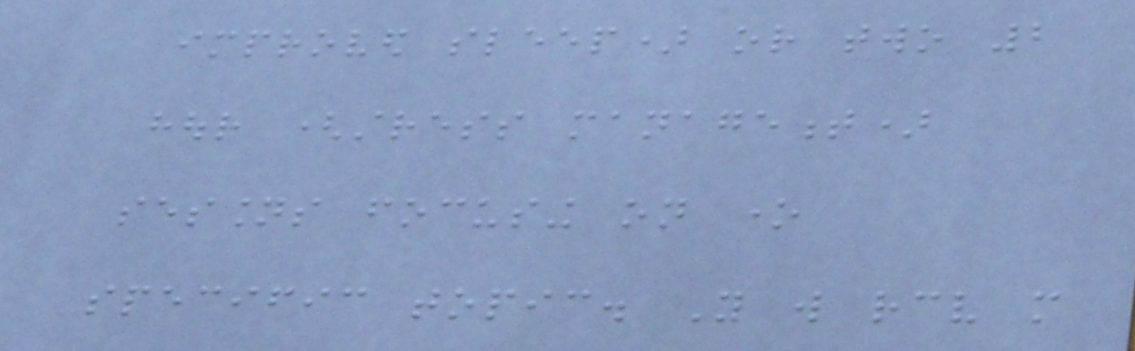improved sleep) or two 2
hour (stress management)
sessions focusing on one
specific topic. You will receive more
